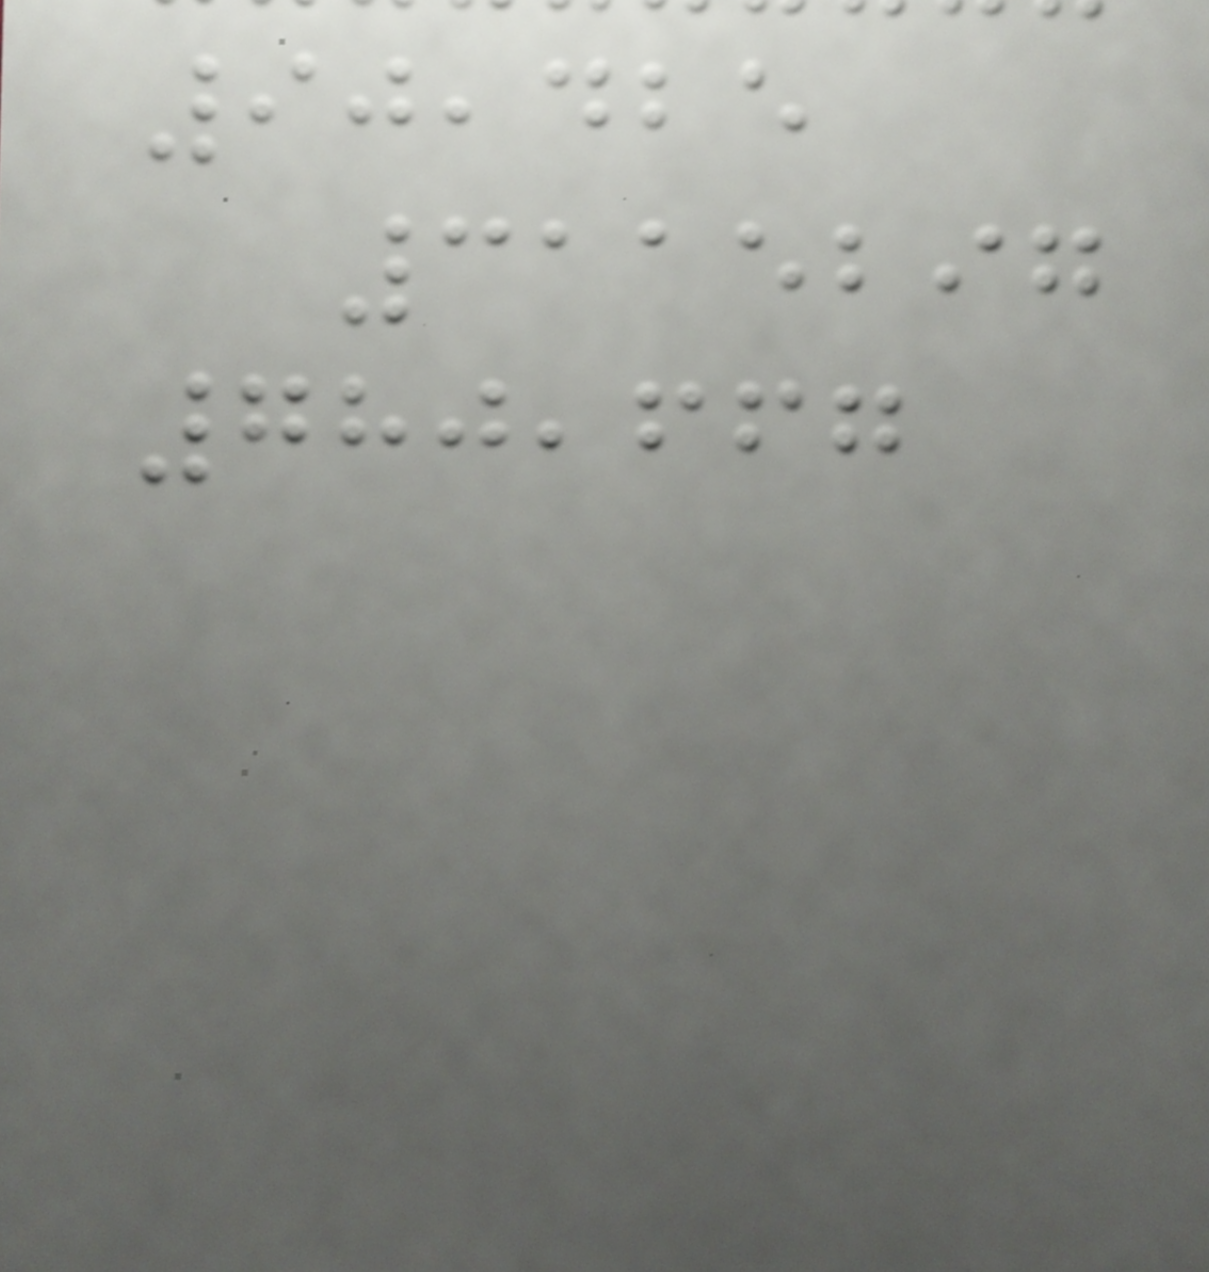90,425
3115297
780,667
